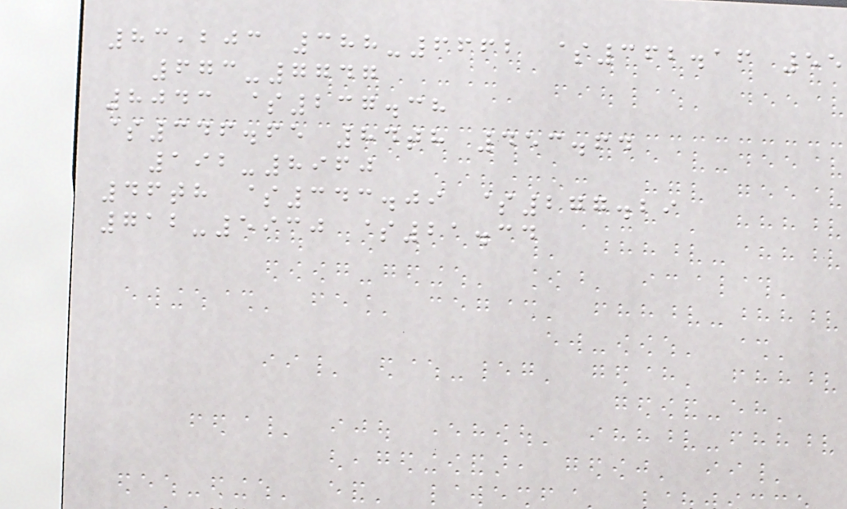83,203 388-6662 $362.16 55
673-7747
8043 $237.38
$346.65 84th 453.64
192-8960
46th $343.09 $277.29
712-5930 $21.34
